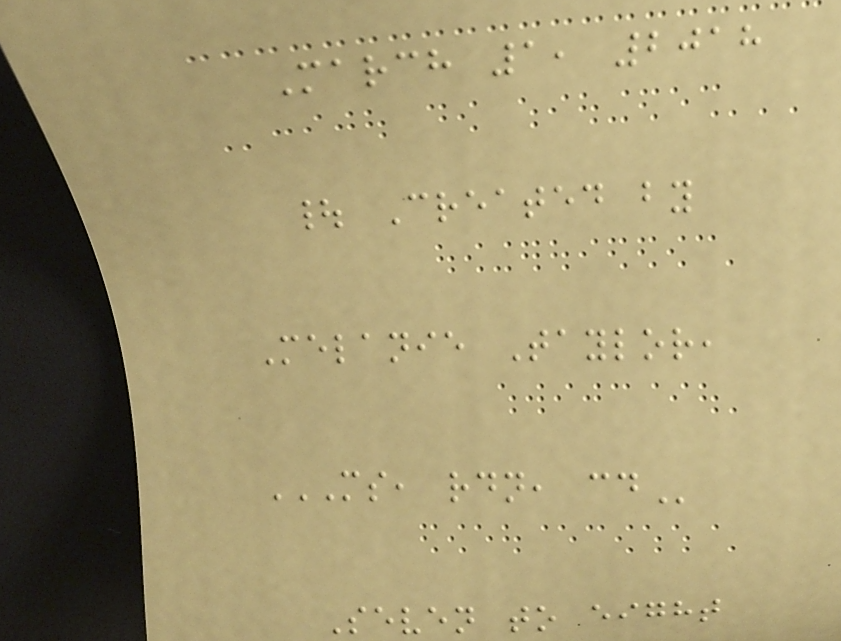March 1, 2018
| Created by
Melanie Taylor,
MS, RDN, CD
Seven to eight
